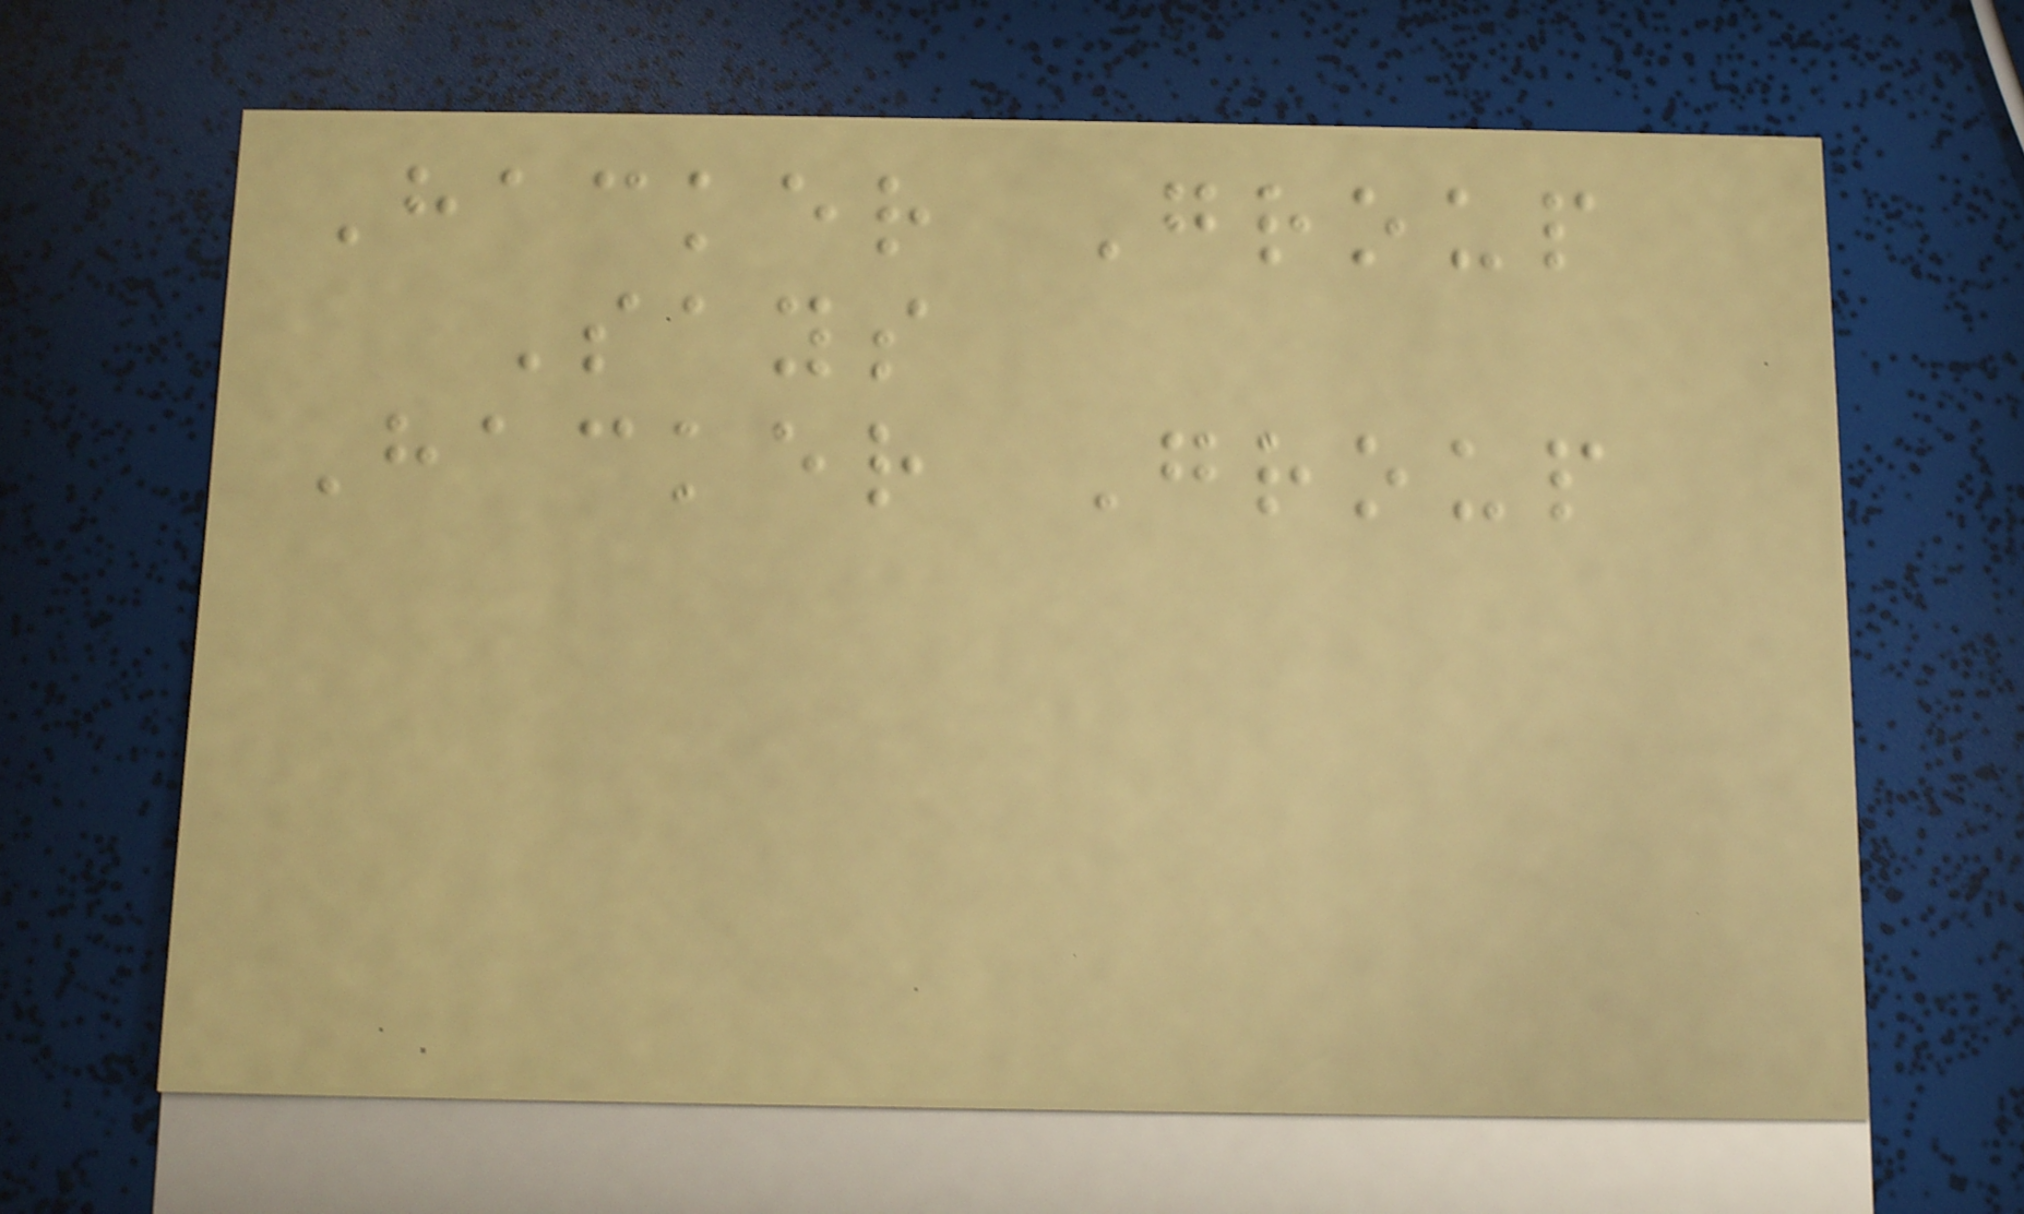Hacker Group
Says
Hacker Group
